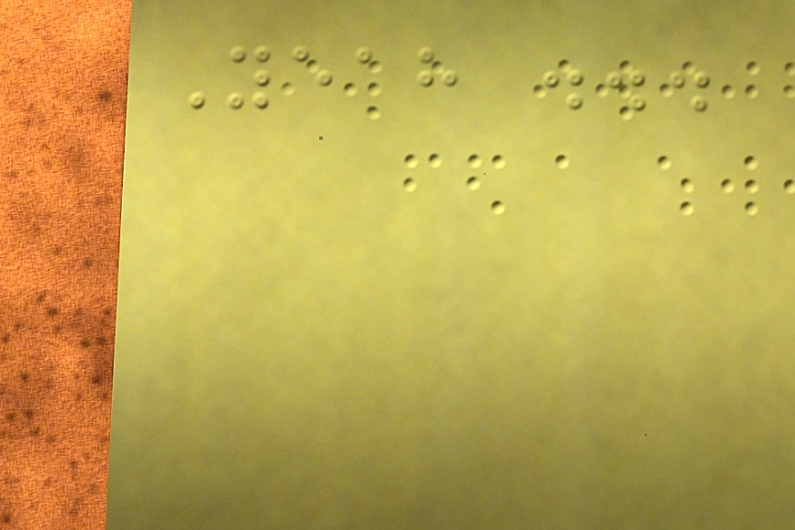Yeah ...
